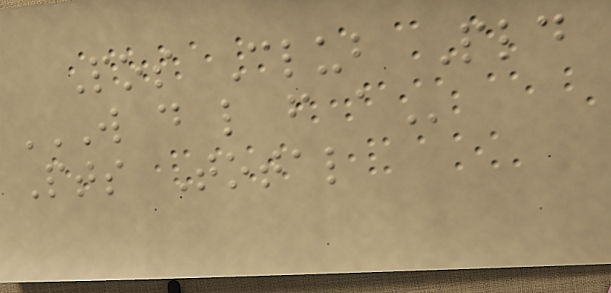Pos Club Pld
W D L F A
Pts Total
